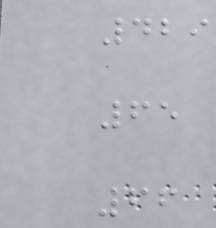429
65
66
